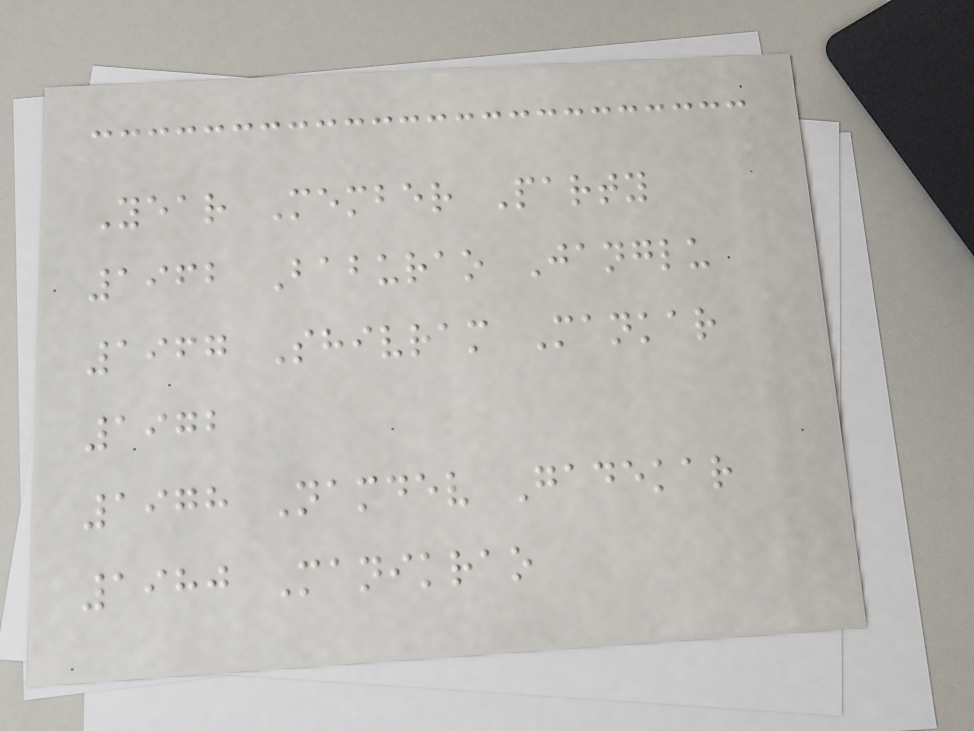Year Member Party
1962 Baburao Janglu
1967 Shivram Mankar
1972
1978 Namdev Gadekar
1980 Manikrao
